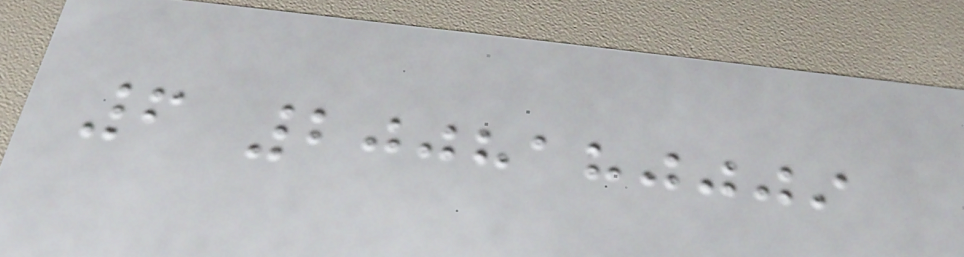6 2008180009
